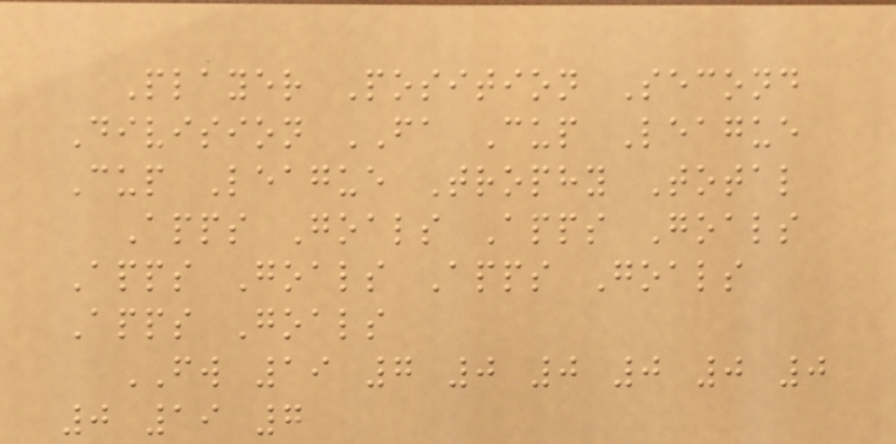Player Position Second
Division FA Cup League
Cup League Trophy Total
Apps Goals Apps Goals
Apps Goals Apps Goals
Apps Goals
FW 19 7 0 0 0 0 0
0 19 7
